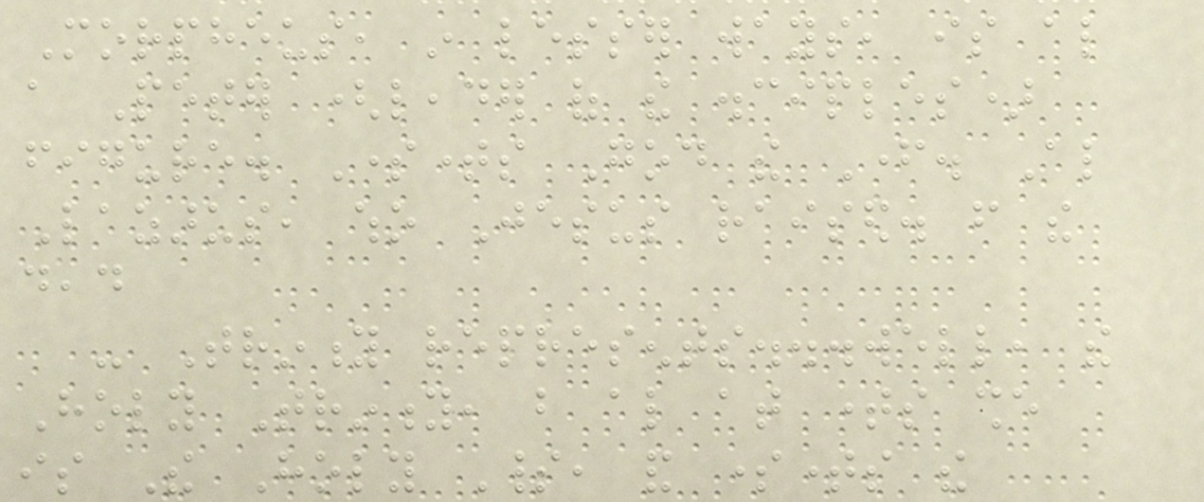Morpheus, in lesser ways, is also
a Peter (leader of the disciples)
figure. Sometimes God the Father. Also
Lazarus, who Jesus raised. from the
dead
- Trinity represents...well, the
Holy Trinity, but also at times she
is The Holy Spirit, and sometimes the
